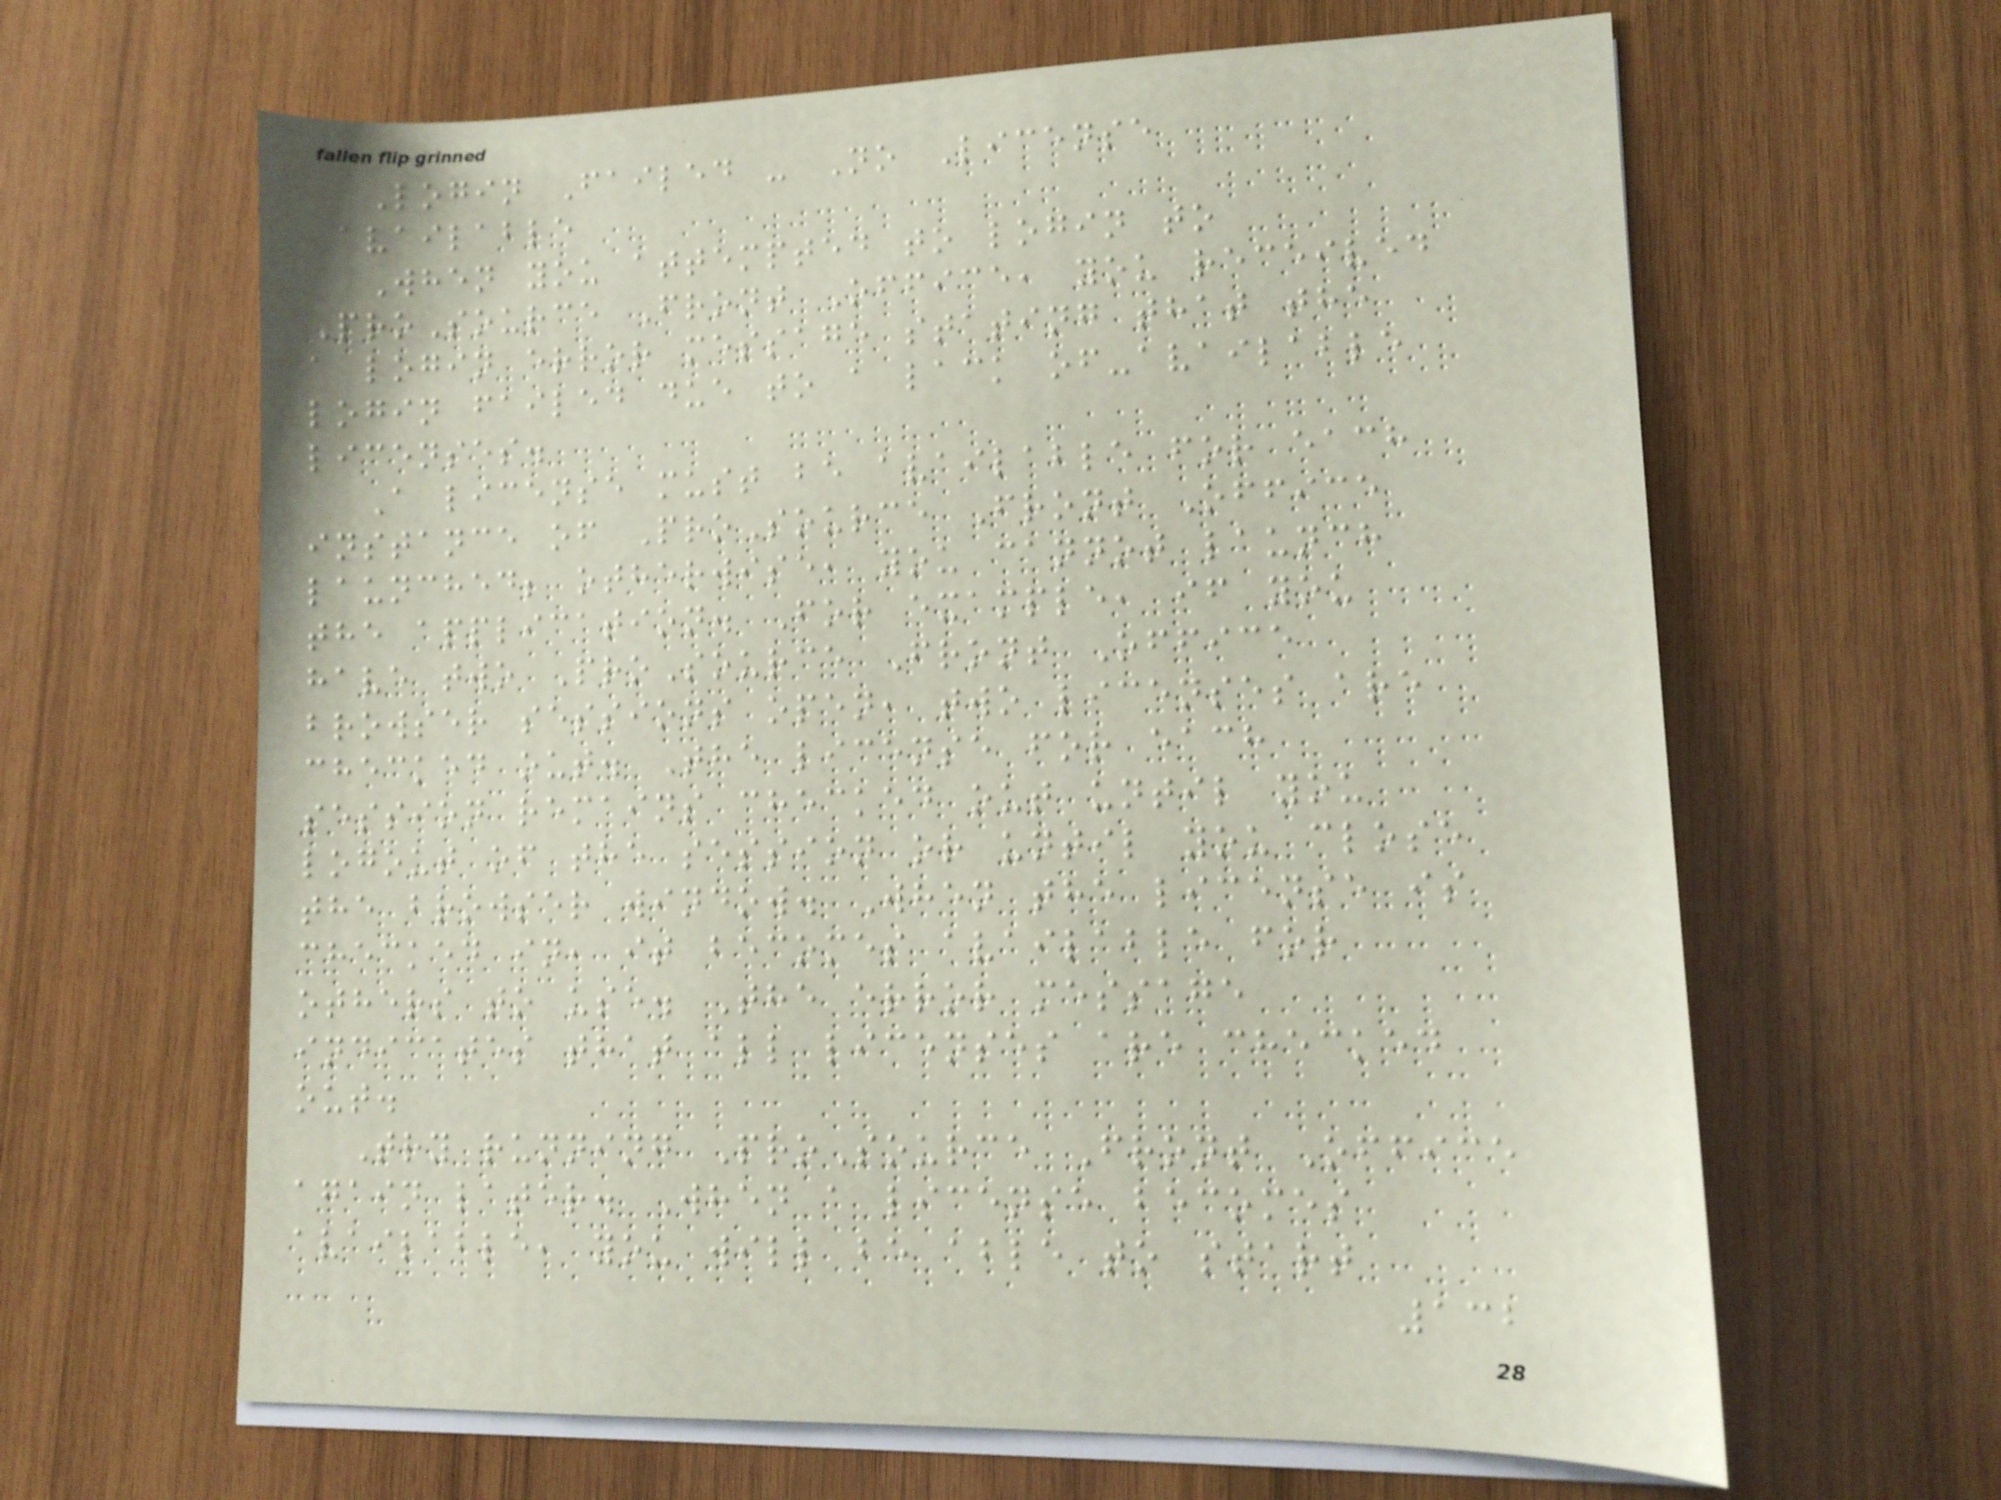Login Failed - No License
Available
When you attempted to login to
ProSource Front Office, you received
a login error message stating that the
login failed due to a lack of-available
licenses.
A license must be available for each
instance of ProSource Front Office
launched; otherwise, you cannot launch
the application. For example, if you
have two ProSource Front Office
browser sessions open, two licenses are
checked out. The license for each
session remains checked out until you
logout of the session or until you close
the browser window. When the license is
checked in, it becomes available for
others to use. The error message
indicates that all licenses are checked
out.
Try running ProSource Front Office
again later. When a license becomes
available, you will be able to start
132
